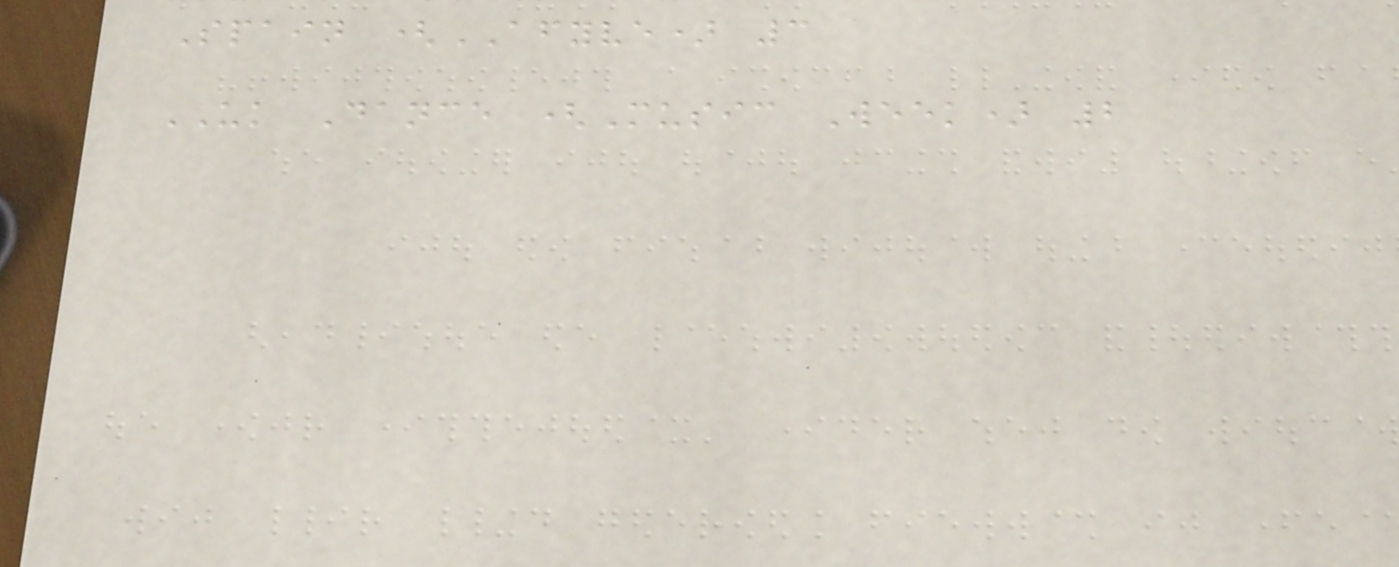Spain (AFYVE) 3
UK Dance (Music Week) 2
